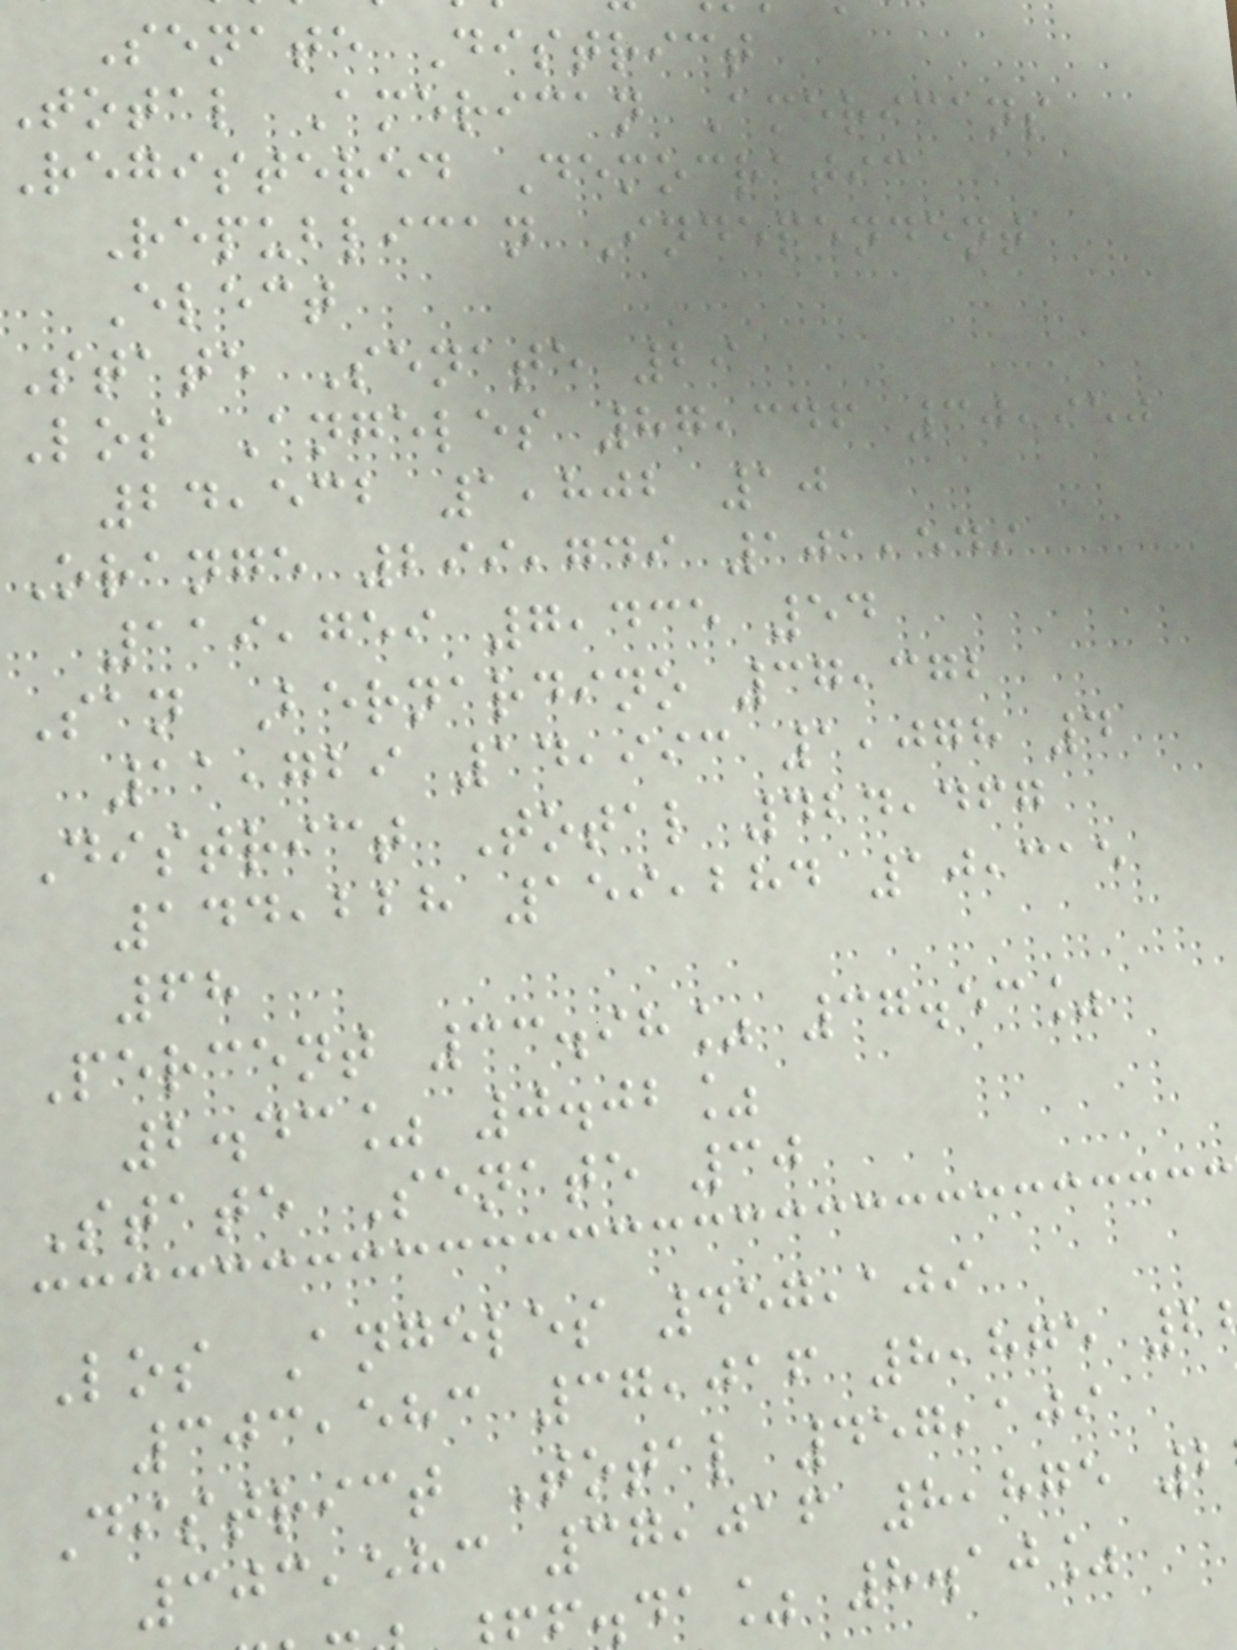Senate District
total American Americans
registered Democratic
Republican Independent
Elect
State Senate 29
Los Angeles 87,346 30,950
24,532 1,802 10
Orange 299,749 101,549
119,759 7,435 54
San Bernardino 37,372
11,729 14,993 1,078 4
District Total 424,467
144,228 159,284 10,315
68
Percent 33.98% 37.53%
2.43% 0.02%
State Senate 30
Los Angeles 457,109
303,583 37,016 8,875 2
District Total 457,109
303,583 37,016 8,875 2
.da% 8.10%
